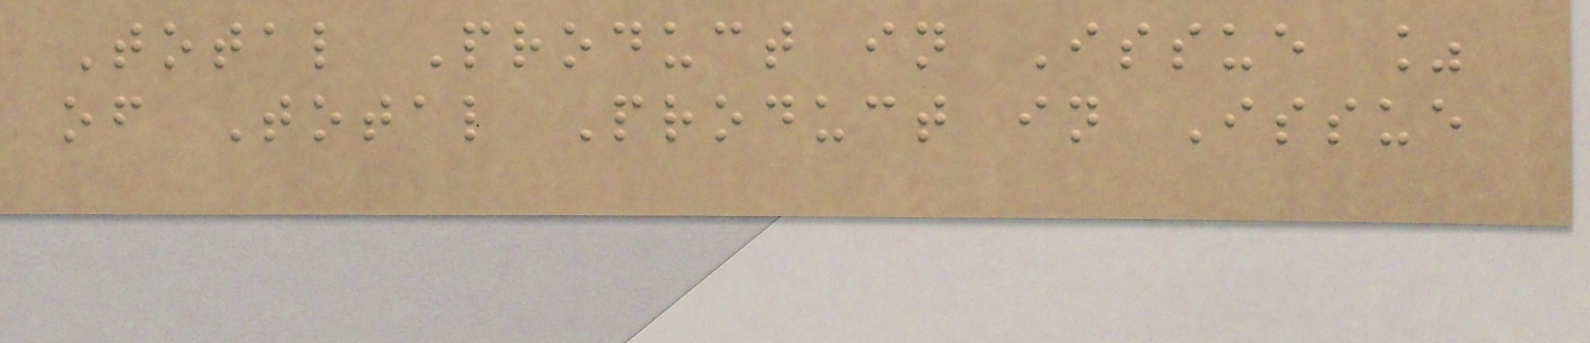Total Product in Issue %
of Total Product in Issue
